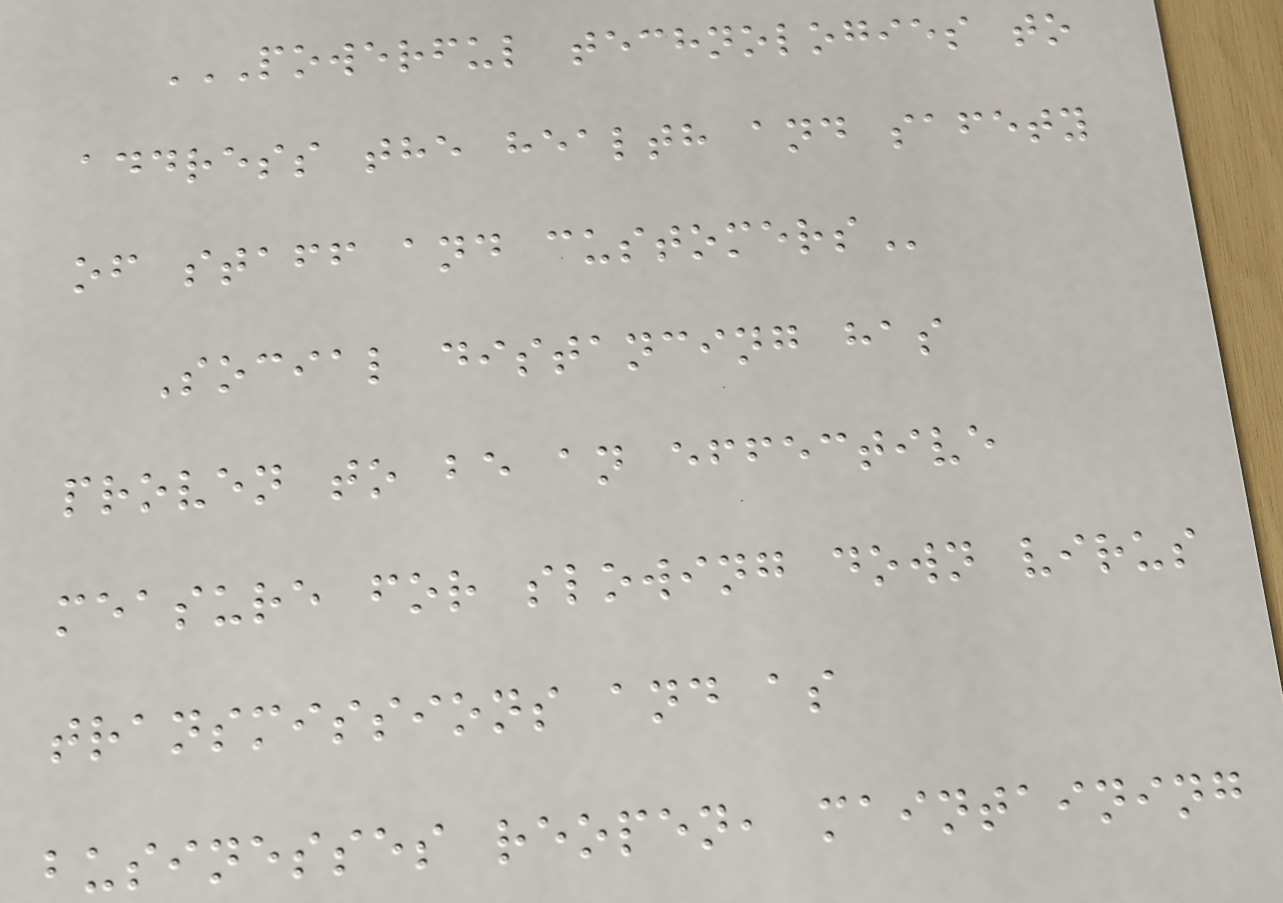POWERFUL TECHNOLOGIES TO
ADDRESS THE HEALTH AND SAFETY
OF STAFF AND CUSTOMERS
Social distancing has
proven to be an effective
measure for slowing down virus
transmissions and as
businesses reopen, maintaining
